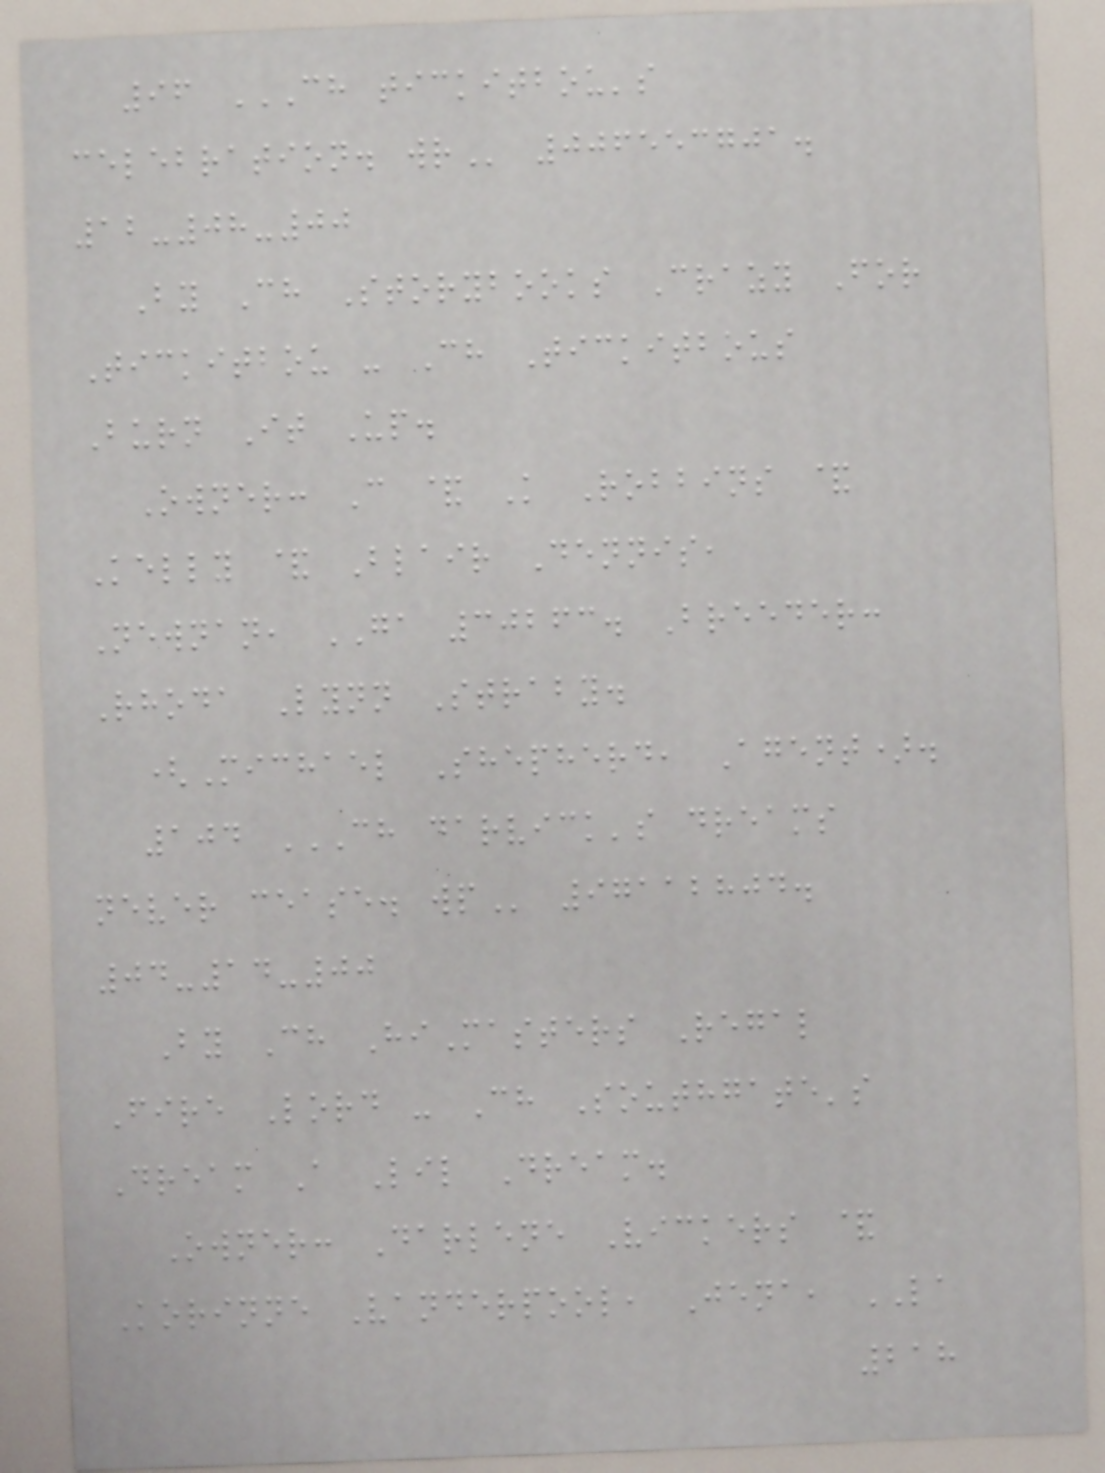96 CH TICKITBOU'S
CELEBRATION. WR 006553701.
12-08-00
By Ch Storybooks Crazy For
Tickitbou - Ch Tickitbous
Burn It Up.
Owner: C & K Robbins &
Kelly & Blair Dennis,
Newnan, GA 30263. Breeder:
Rhoda Lynn Straby.
(Michael Shepherd, Agent).
104 CH DARVICK'S DREAMS
NEVER CEASE. WP 97112804.
04-14-00
By Ch HiMasters Regal
Fire Lord - Ch Southgate's
Dream A Lil Dream.
Owner: Darlene Vickers &
Korinne Vanderpool, Jena, LA
218
